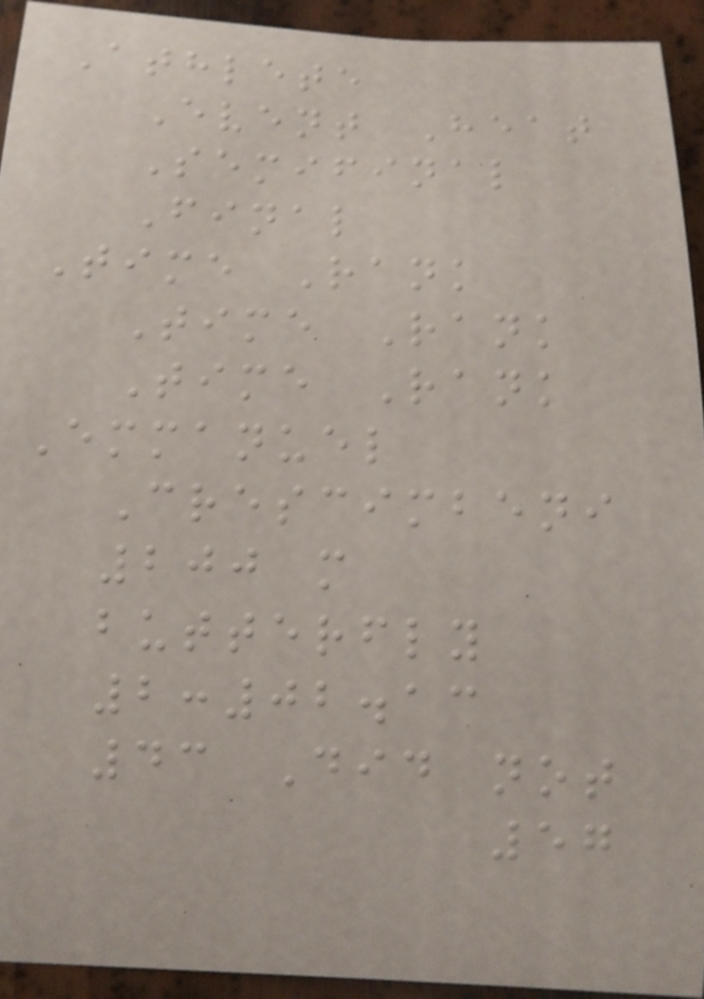Athlete
Event Heat
Semifinal
Final
Time Rank
Time Rank
Time Rank
Emmanuel
Crescimbeni
200 m
butterfly
2:02.13
43 Did not
57
